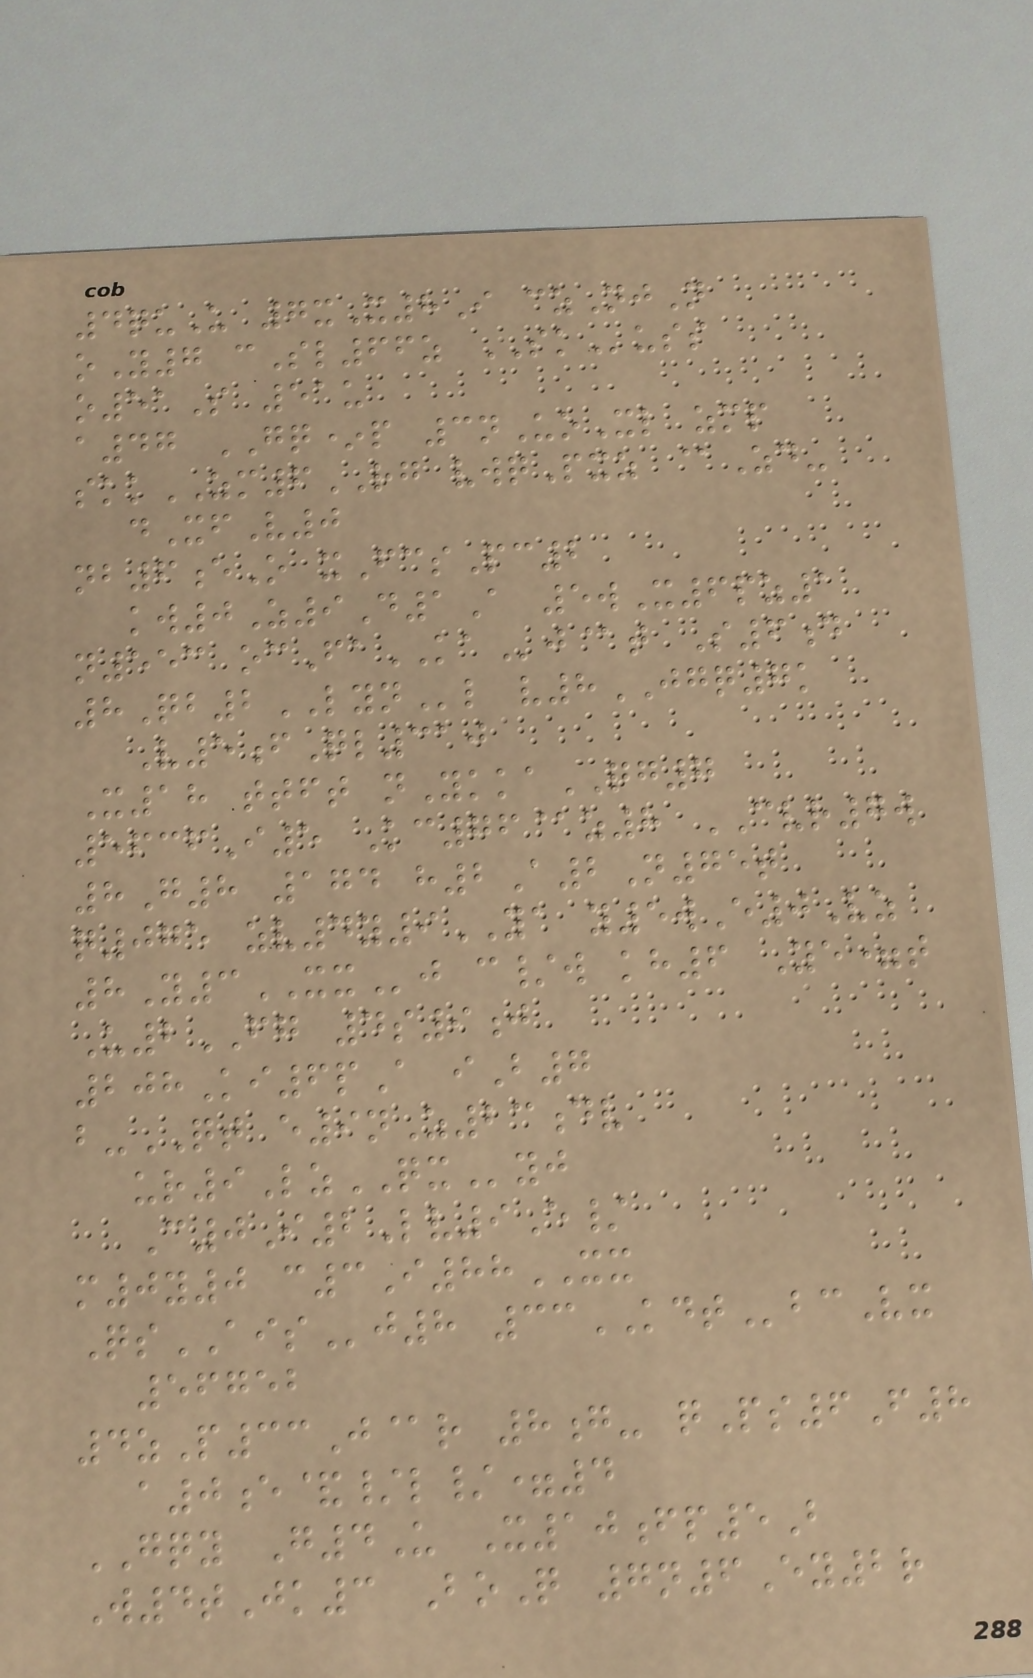4quU 7xX8I czNjN
oY7 cSl66z SKuss
o51S 51u
a47 GQ*p 3nUoXl zmp
skkZM6RG vwqPxz @Zd-
dXfV0
nb6eO xFcsPc2
kw0Z9D1A 5wX6pz1
n553 ocFaKAj@t S6d
8Qb2LYNl v8JGQ7k
V5fQl310
X18 ttft nYkkaQG7
5636I5 Kc76@z8 CVR7w
8G8 174 h2A2N75t
q075 zv4y9YA y5wE0Vz
8Y3XXj c/w kh6 Ye=t
U2FG 4s9j
208Ki6pA iB7
b-QT e9nZ23dv
ur9LzQXyj
C0I2Lv9E/
m0y0 c3I88XX
QsAISj8 33KDTbcVx
56752
4zP33J@r 8g- qPs6F8
a0e&/l/=4
GQY G4U X10fp5B
W4tJk3 BoQ 7n6Ey2r
